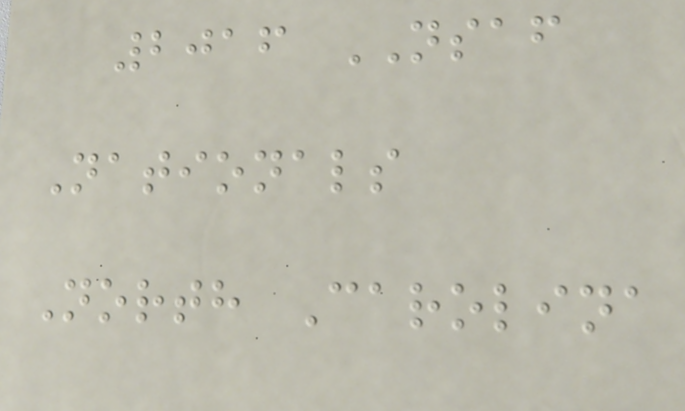2016 NSAF
Nationals
North Carolina
